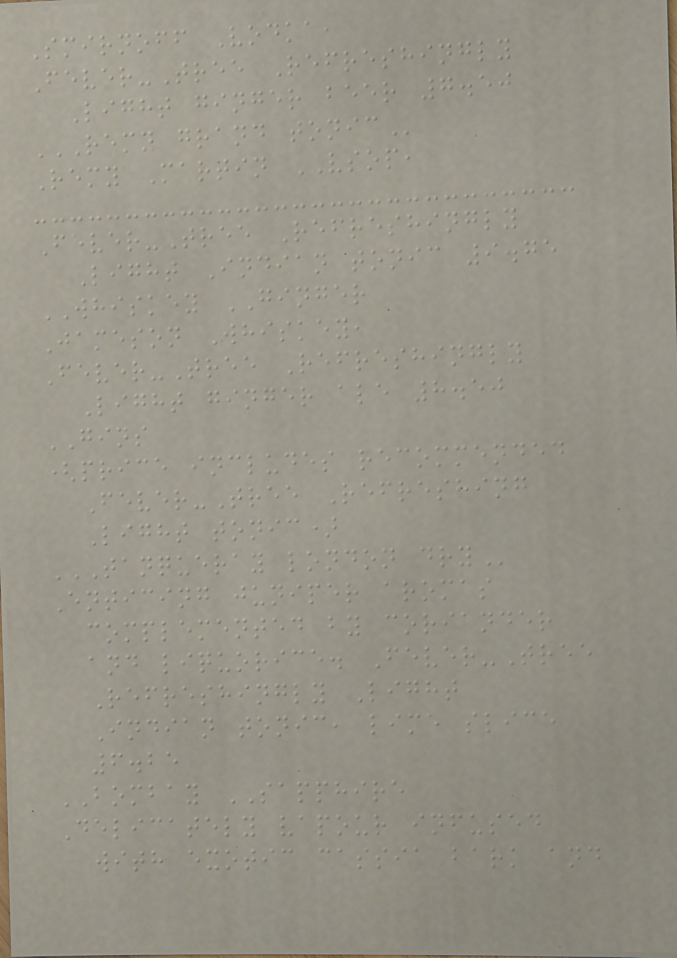Smirnoff Vodka,
Fever-Tree Refreshingly
Light ginger beer 7.50
REMY GRAND TONIC
Remy Martin VSOP,
Fever-Tree Refreshingly
Light Indian tonic 9.75
WHISKEY GINGER
Jameson Whiskey,
Fever-Tree Refreshingly
Light ginger ale 8.50
GINS
(price includes recommended
Fever-Tree Refreshing
Light tonic)
TANQUERAY LONDON DRY
Enticing juniper aromas
complemented by coriander
and liquorice. Fever-Tree
Refreshingly Light
Indian tonic, lime slice
6.25
BOMBAY SAPPHIRE
Delicately vapour infused
with exotic cassia bark and
